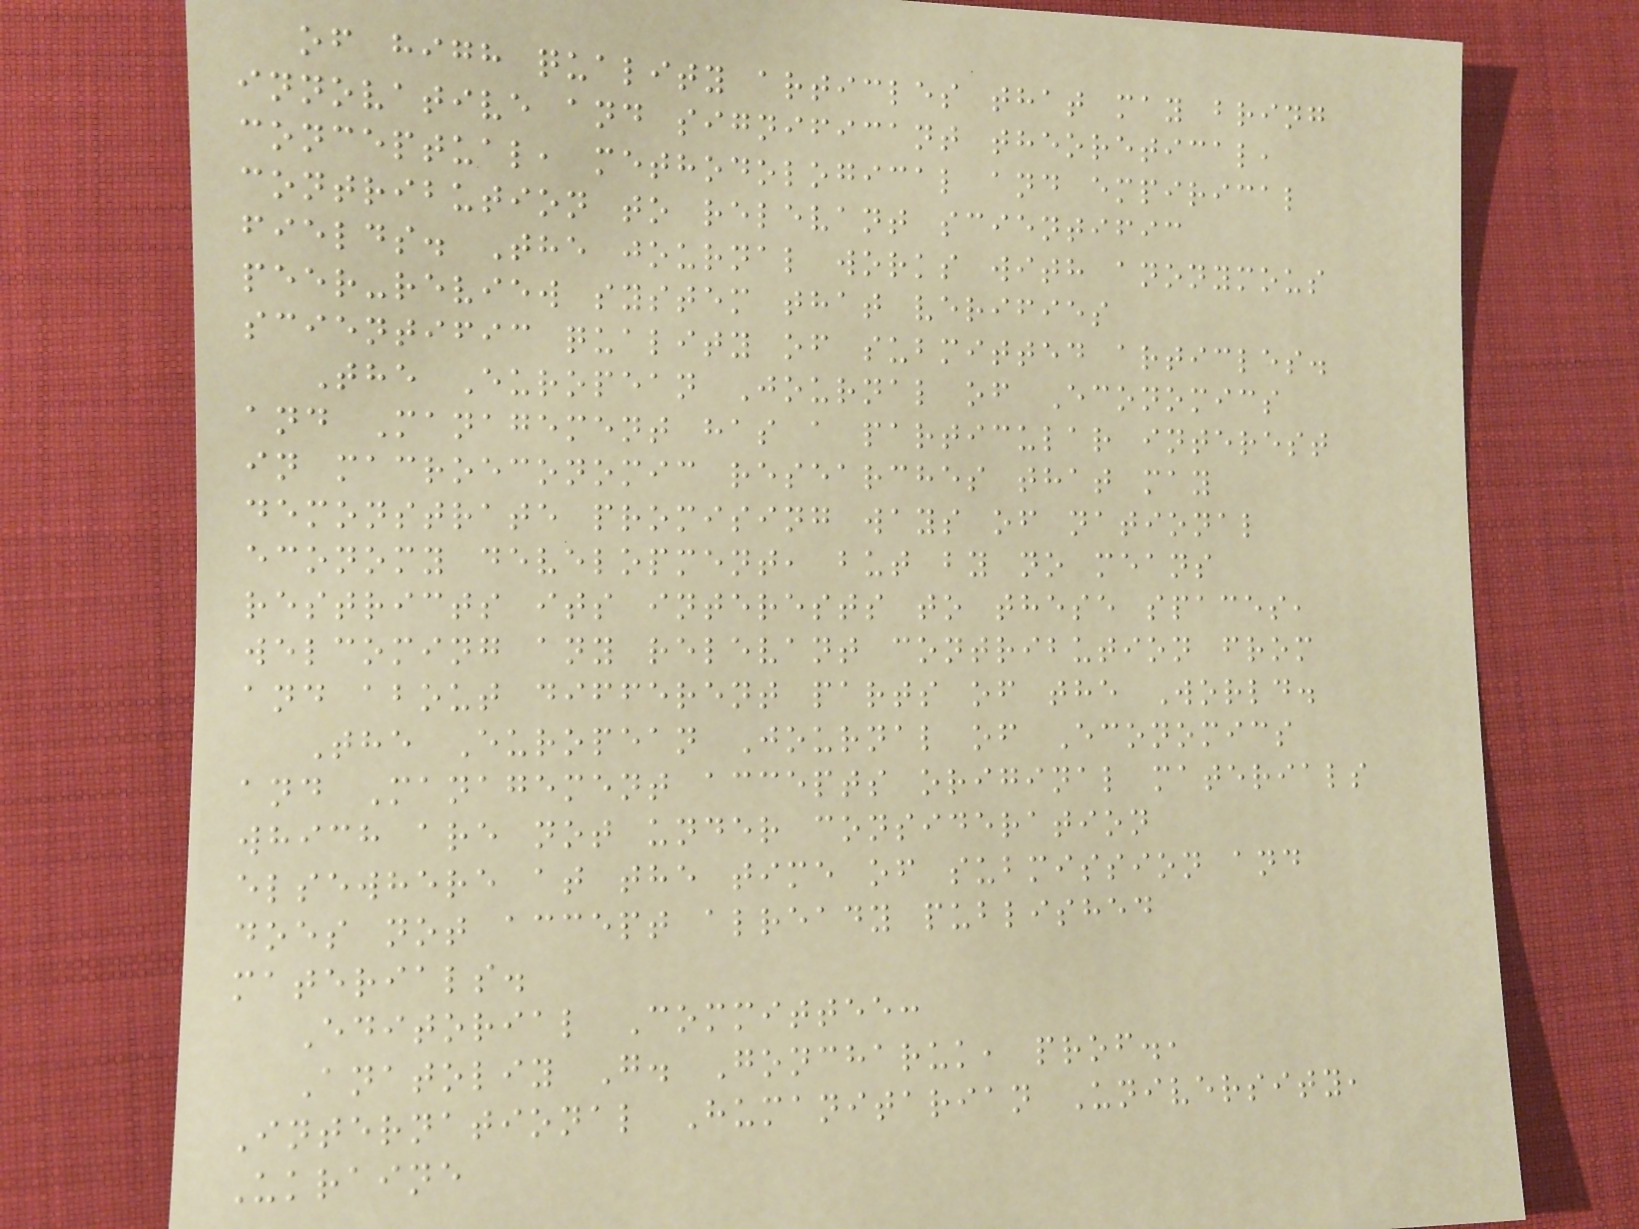of high quality articles that may bring
innovative and significant theoretical,
conceptual, methodological and empirical
contribution to relevant scientific
fields. The journal works with anonymous
peer-review system that verifies
scientific quality of submitted articles.
The European Journal of Economics
and Management has a particular interest
in macroeconomic researches that may
demonstrate promising ways of national
economy development, but by no means
restricts its interests to these spaces,
welcoming any relevant contribution from
and about different parts of the World.
The European Journal of Economics
and Management accepts original materials
which are not under consideration
elsewhere at the time of submission and
does not accept already published
materials.
Editorial Committee:
Anatoliy G. Goncharuk, prof.,
International Humanitarian University,
Ukraine
